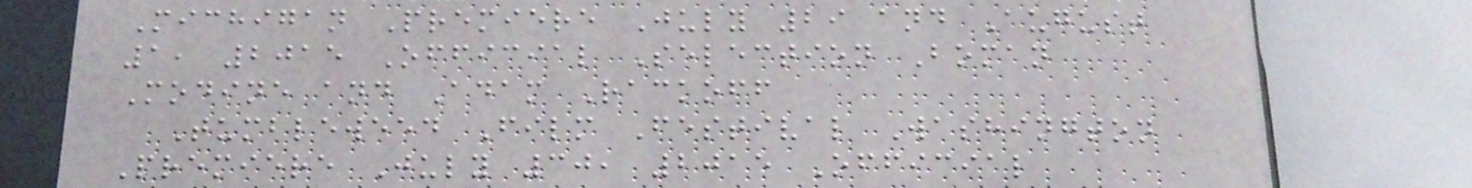Michigan Premiere July 29 and August
1, 2015 Official Selection Boman
Modine and Adam Rackoff
Tumbleweed Film Festival Washington
Premiere July 30, 2015 Official
